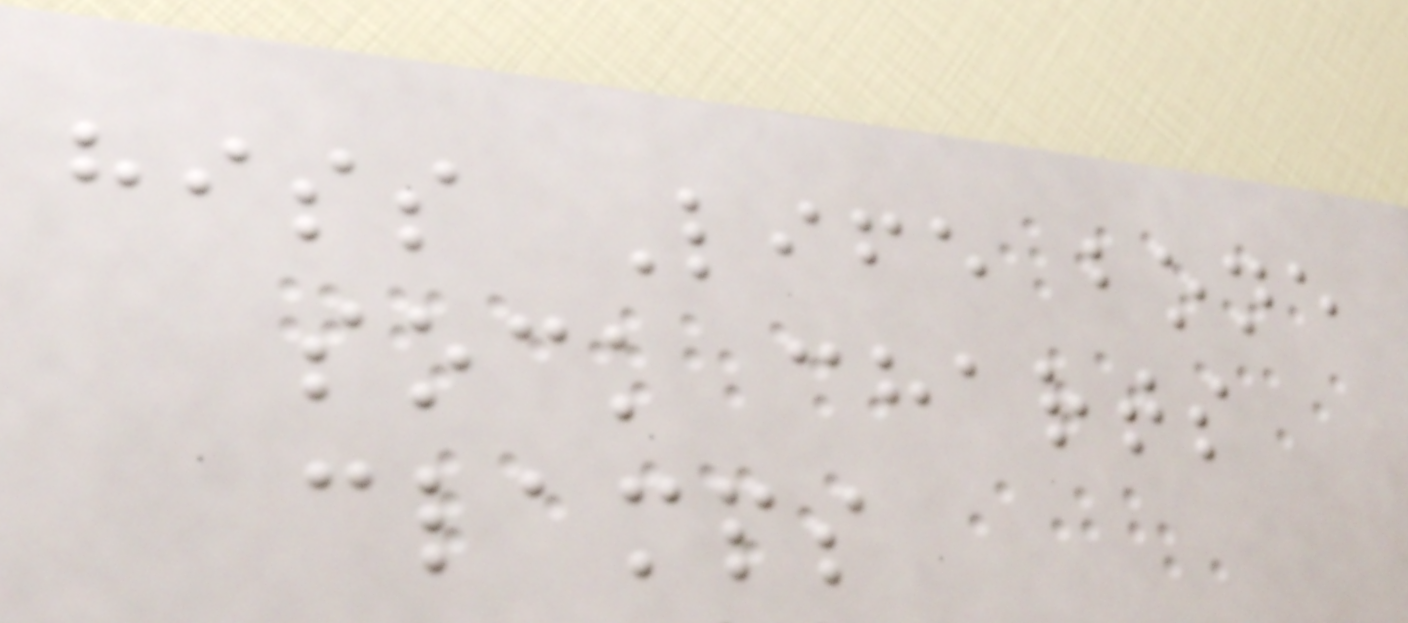hiss Life bone
sock charts
clamps
